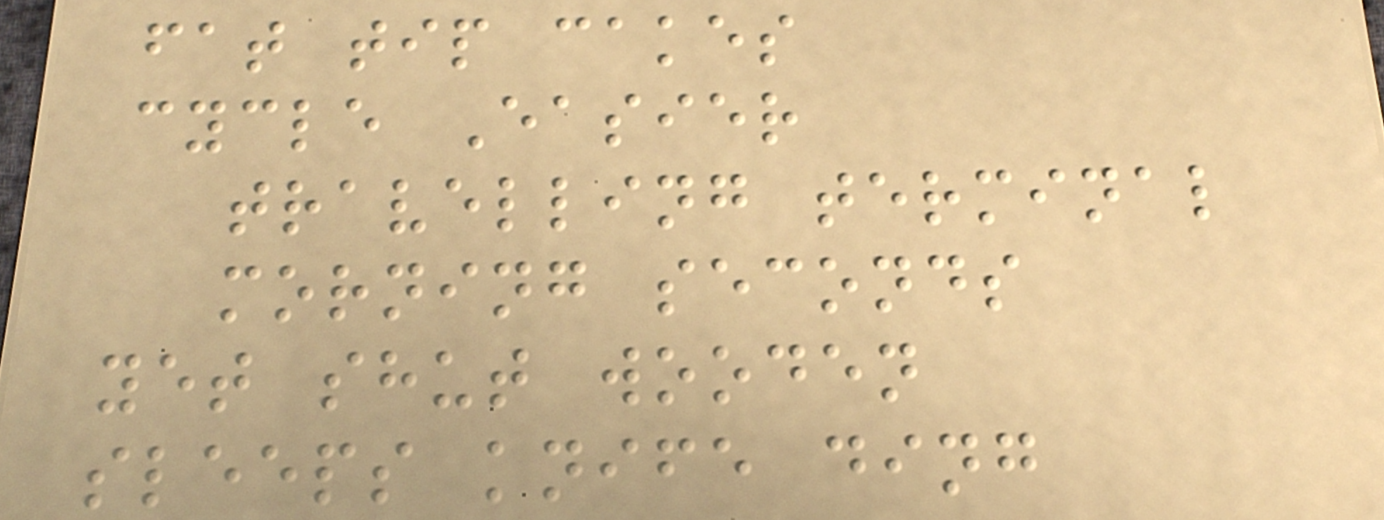fat tip cakes
cycle Easier
travelling terminal
morning seconds
yet shut wooden
sleeps knife ding
